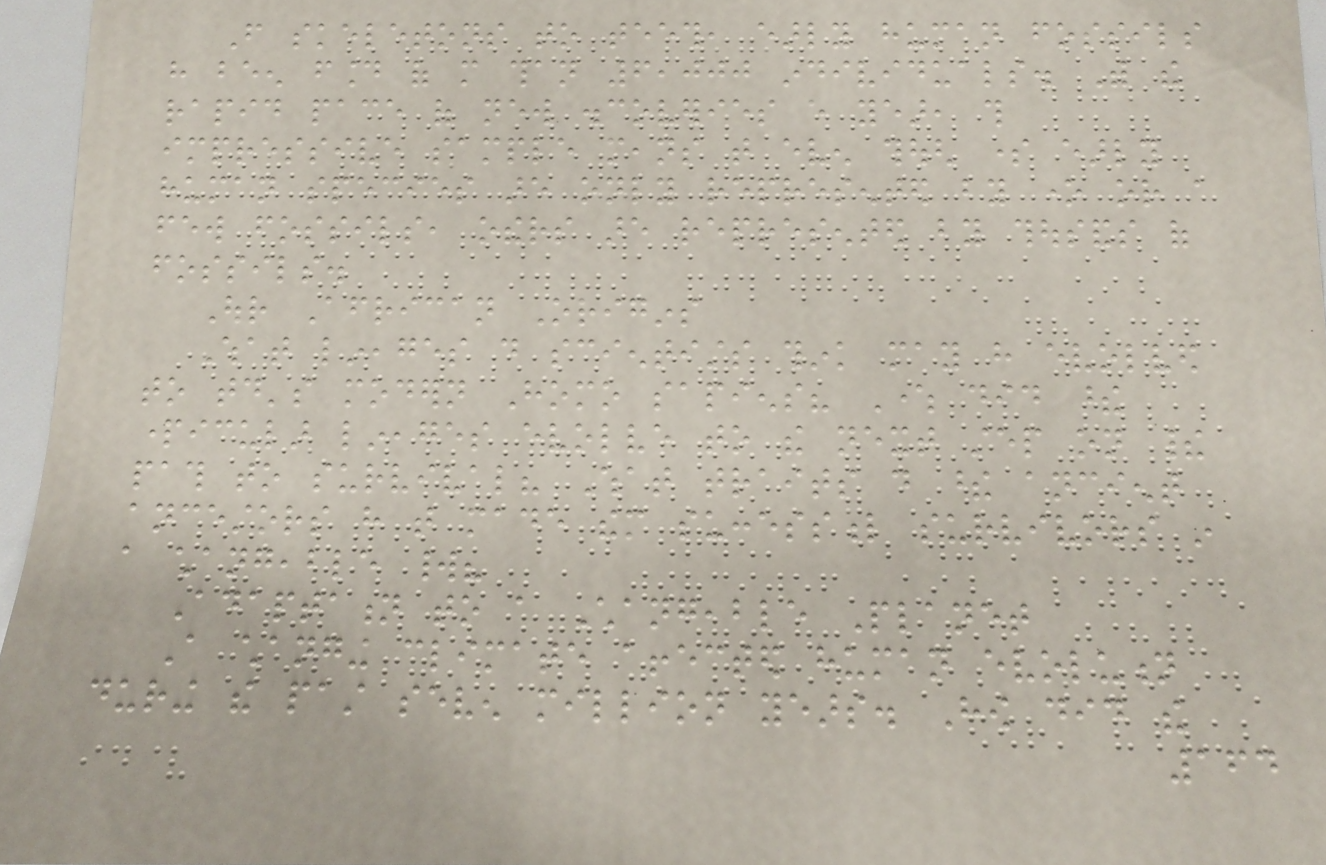From skeletons to teeth, early human fossils
have been found of more than 6,000 individuals. With the
rapid pace of new discoveries every year, this
impressive sample means that even though some early
human species are only represented by one or a
few fossils, others are represented by thousands of
fossils.
Our African Origins
What lineages do scientists think may have evolved
to today's modern Homo sapiens? Where did these
particular lineages evolve to the next step on their
path to survival? What traits do these ancient
ancestors have that made them successful survivors in
a changeable world?
Adaptation to a Changeable Planet
A changing climate affected human evolution
during the past seven million years. How did the
164
